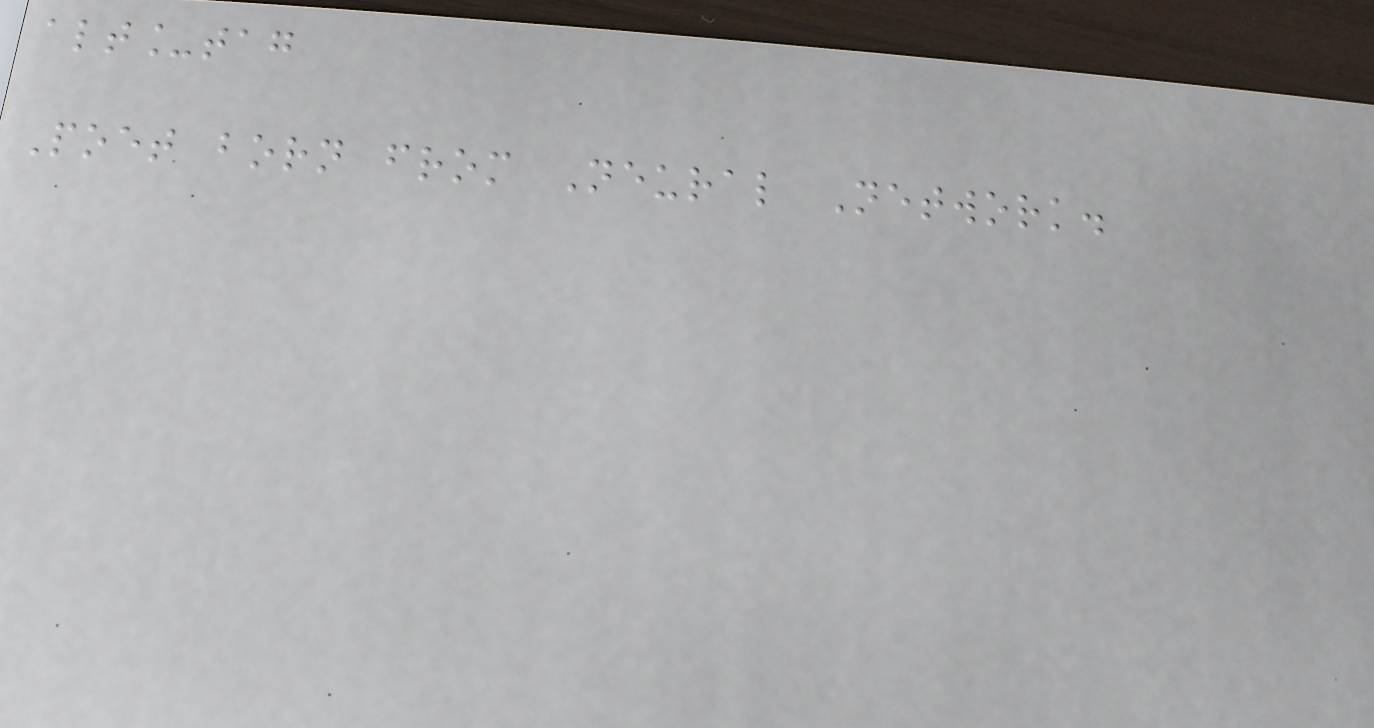alt_tag
Poet born from Neural Network.
